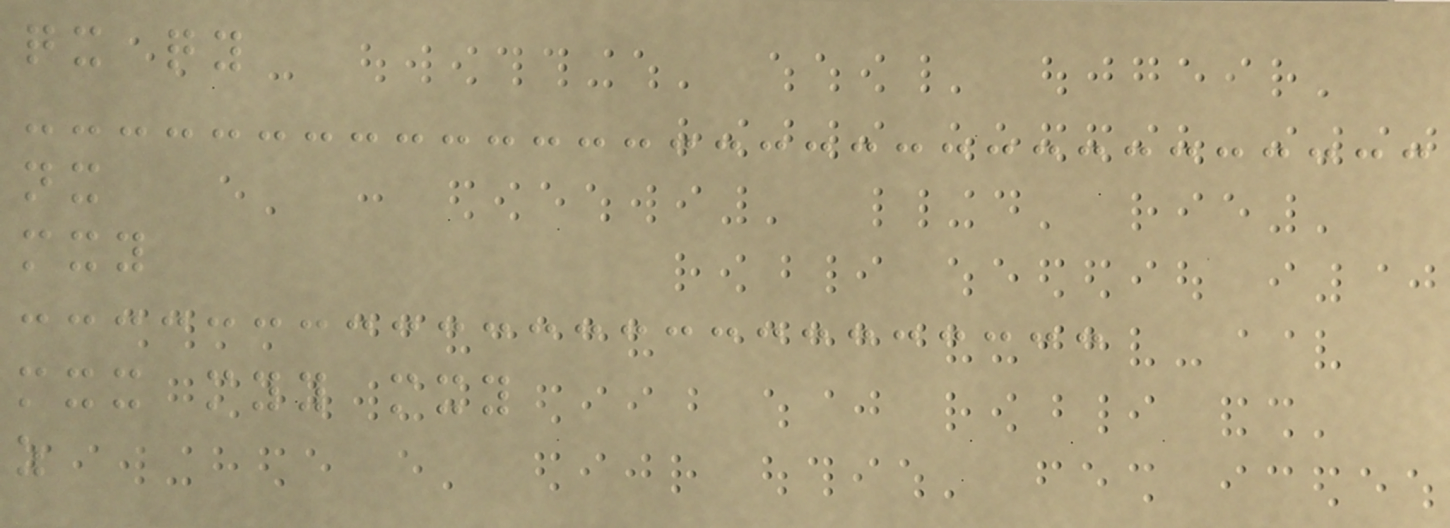qx qy
nx
mxy
mxx myy mxy
z
